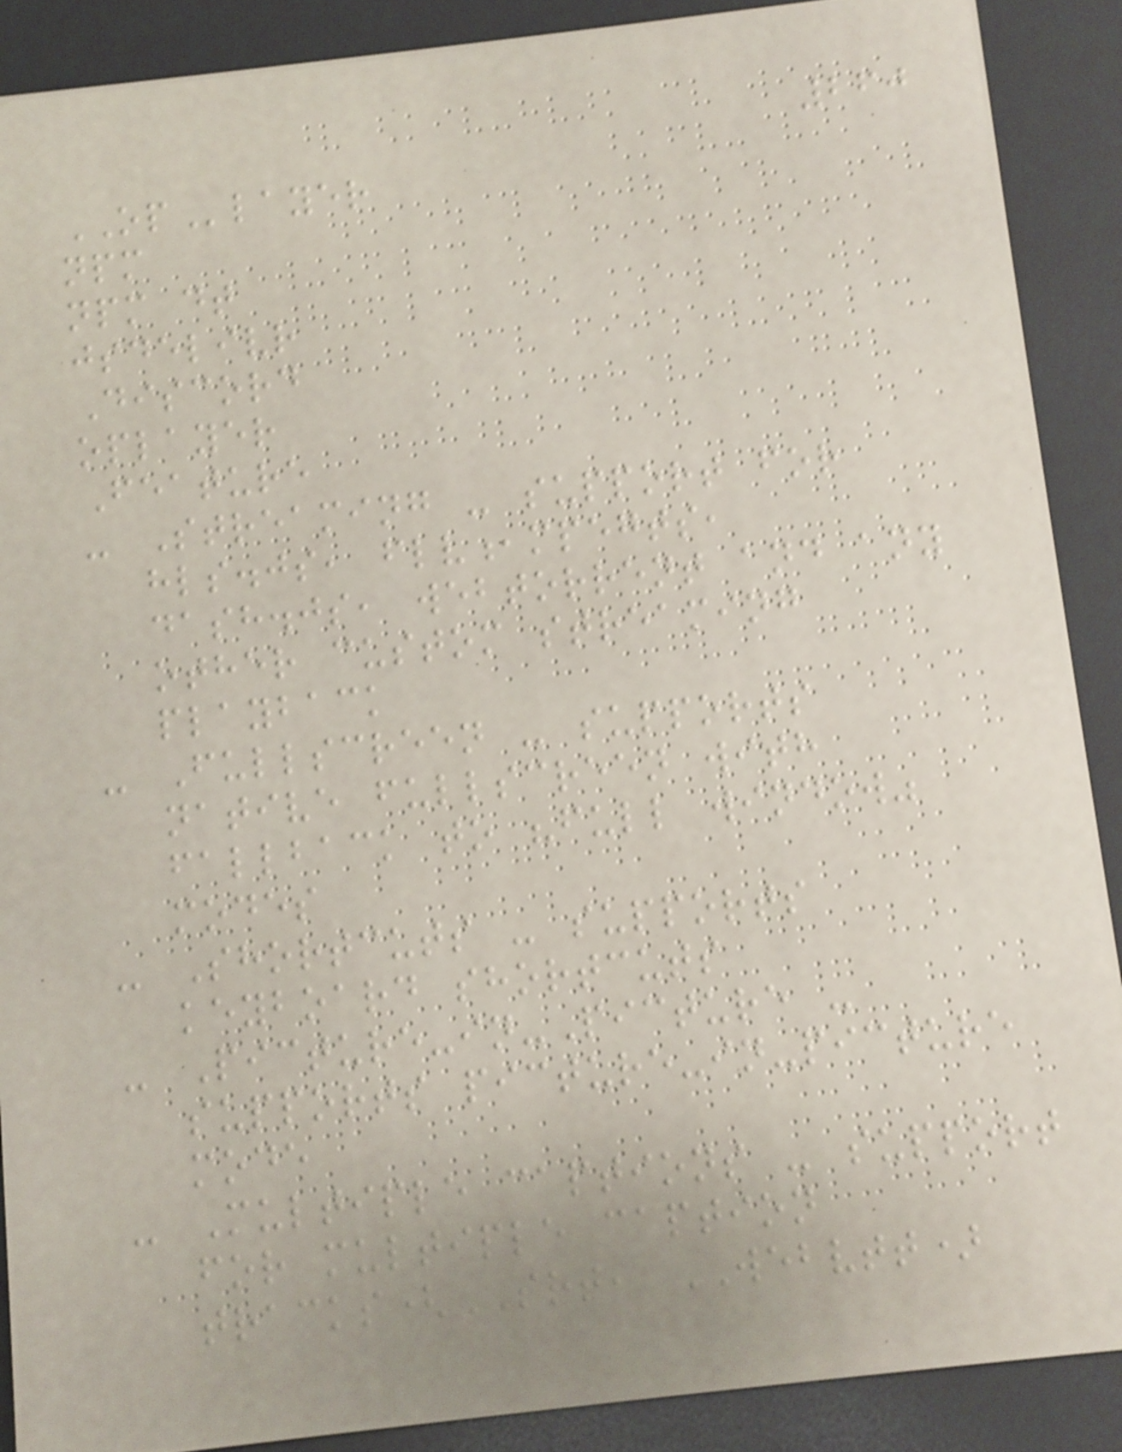260
OPlayer
npm
npm dt
jsdelivr
Discord
oplayer
Feature
- Streaming - support for
hls.js, flv,mpegts,
dash.js, webtorrent and any
other custom streaming
playback
- Fullscreen - supports
native fullscreen with
fallback to "full window"
modes
- Shortcuts - supports
keyboard shortcuts
- Picture-in-Picture -
supports picture-in-picture
mode
- Multiple captions - support
for multiple caption
tracks(SRT, WEBVTT)
